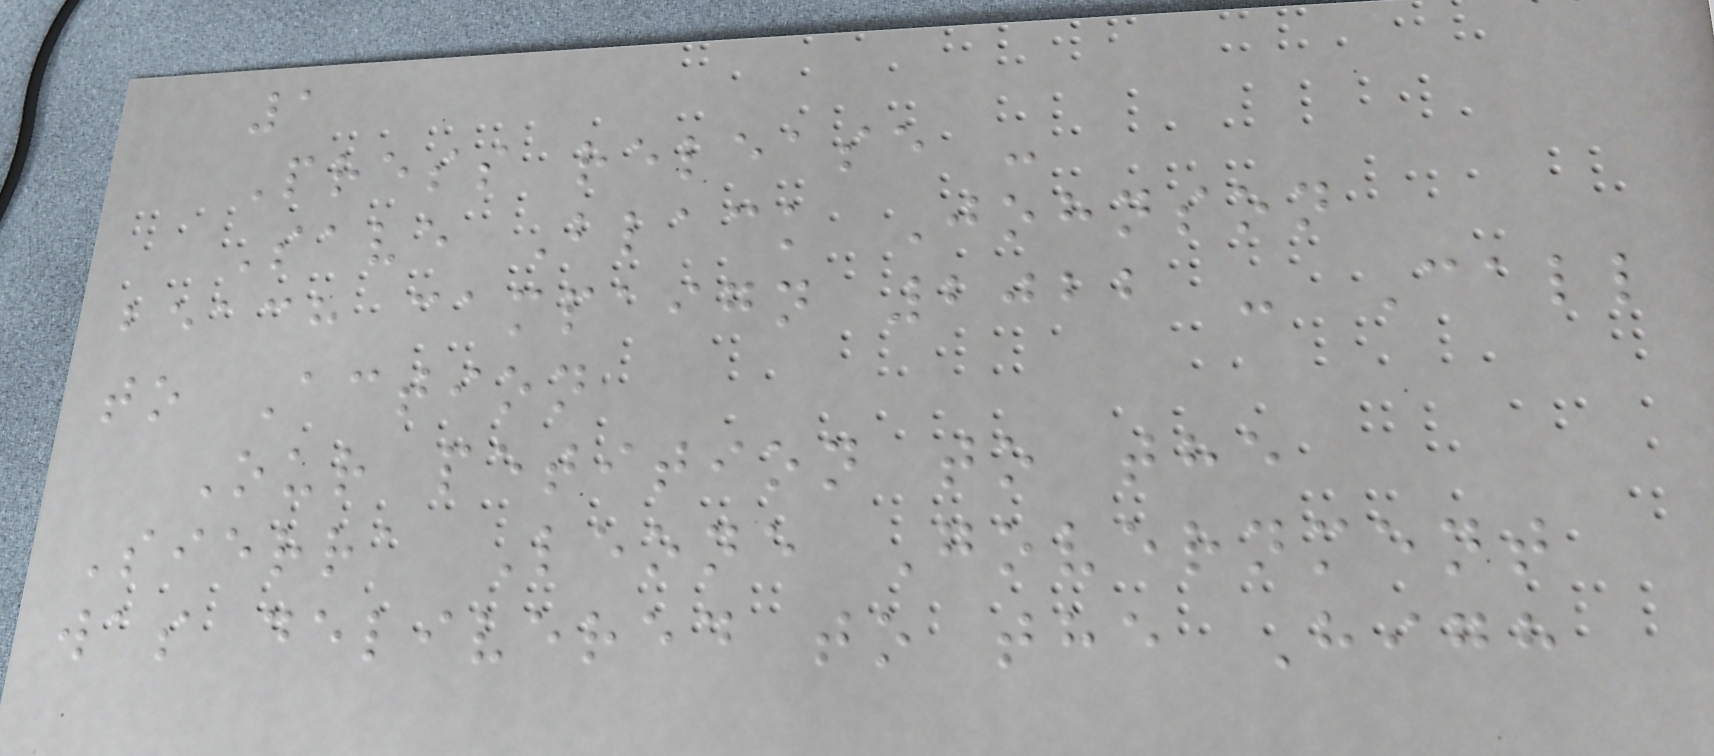1
Press release -
Save Black Johnson
beach campaign 2022 - Call
to Action
Our petition to the
Sierra Leone Government
was delivered to the High
